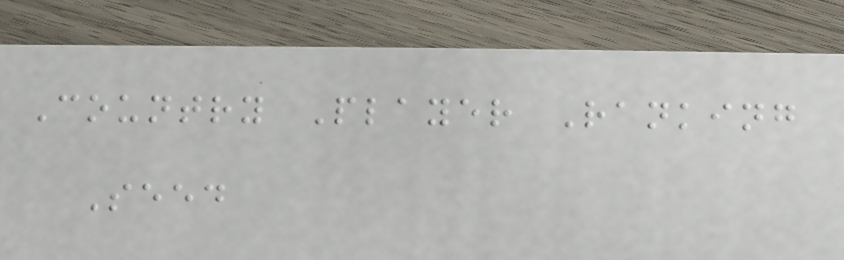Country Player Ranking
Seed
